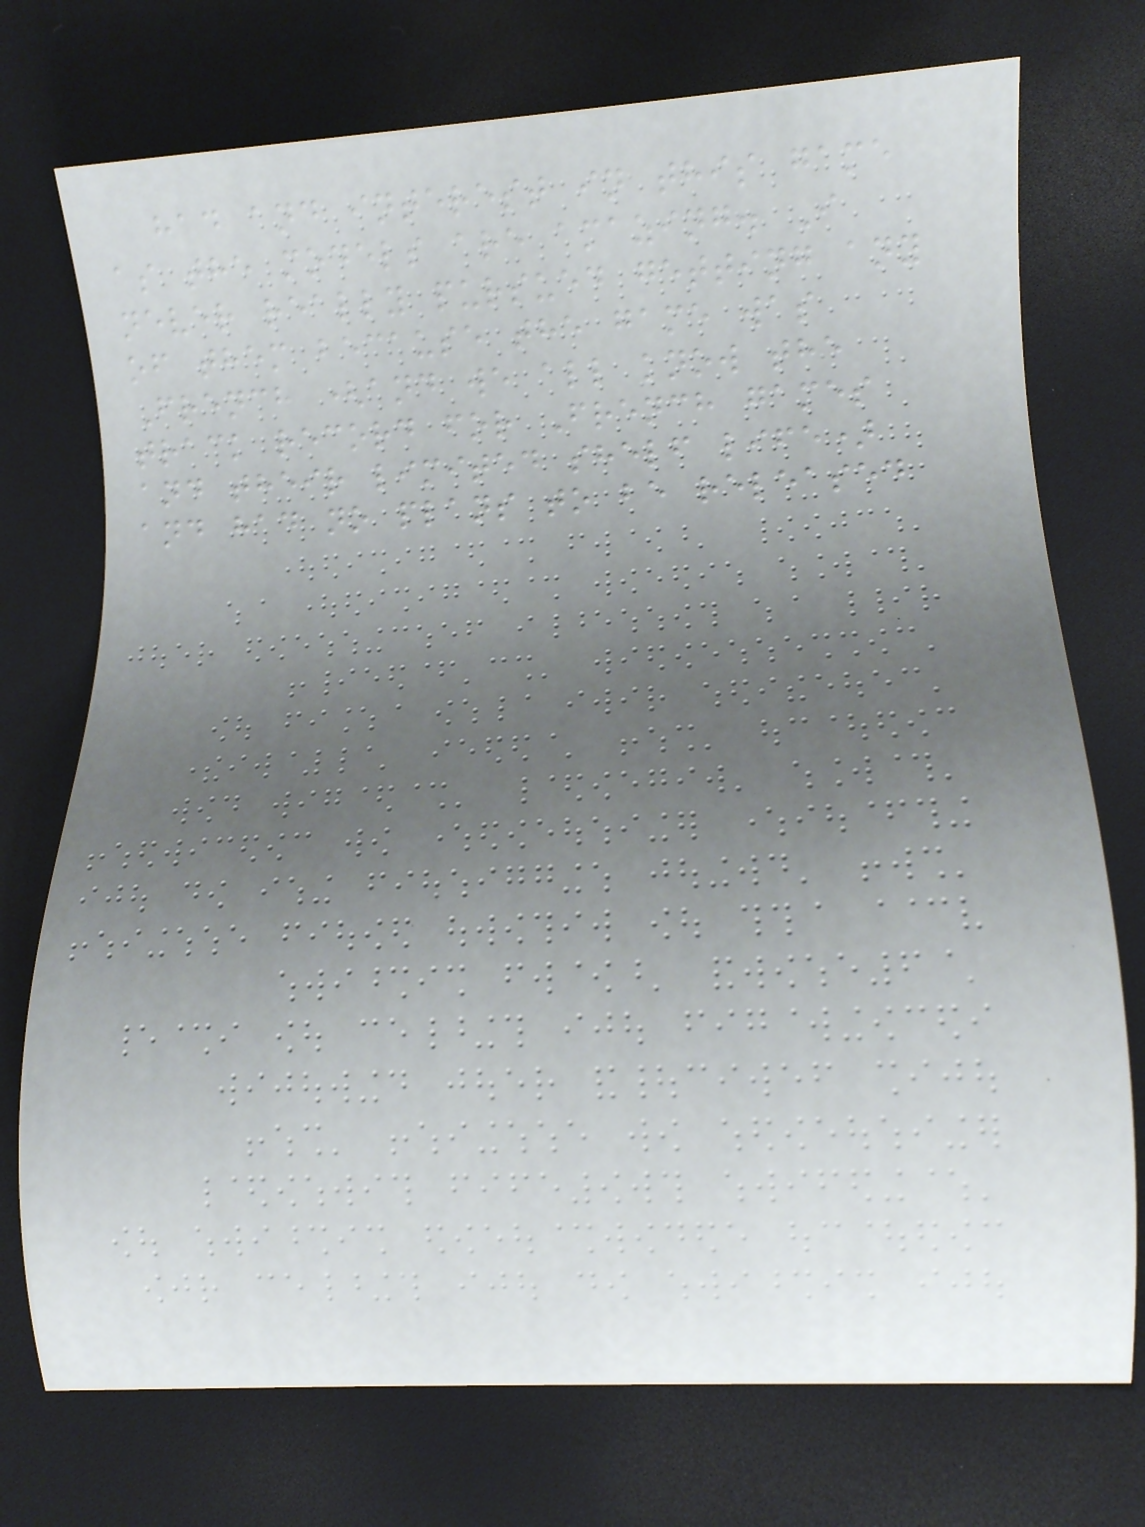had and interest in this game
as the models are amazing. I
never really pursued getting any
of them because the game was
French (and we all know the
track record for French games
and their limited shelf life)
and had no plans to be released
